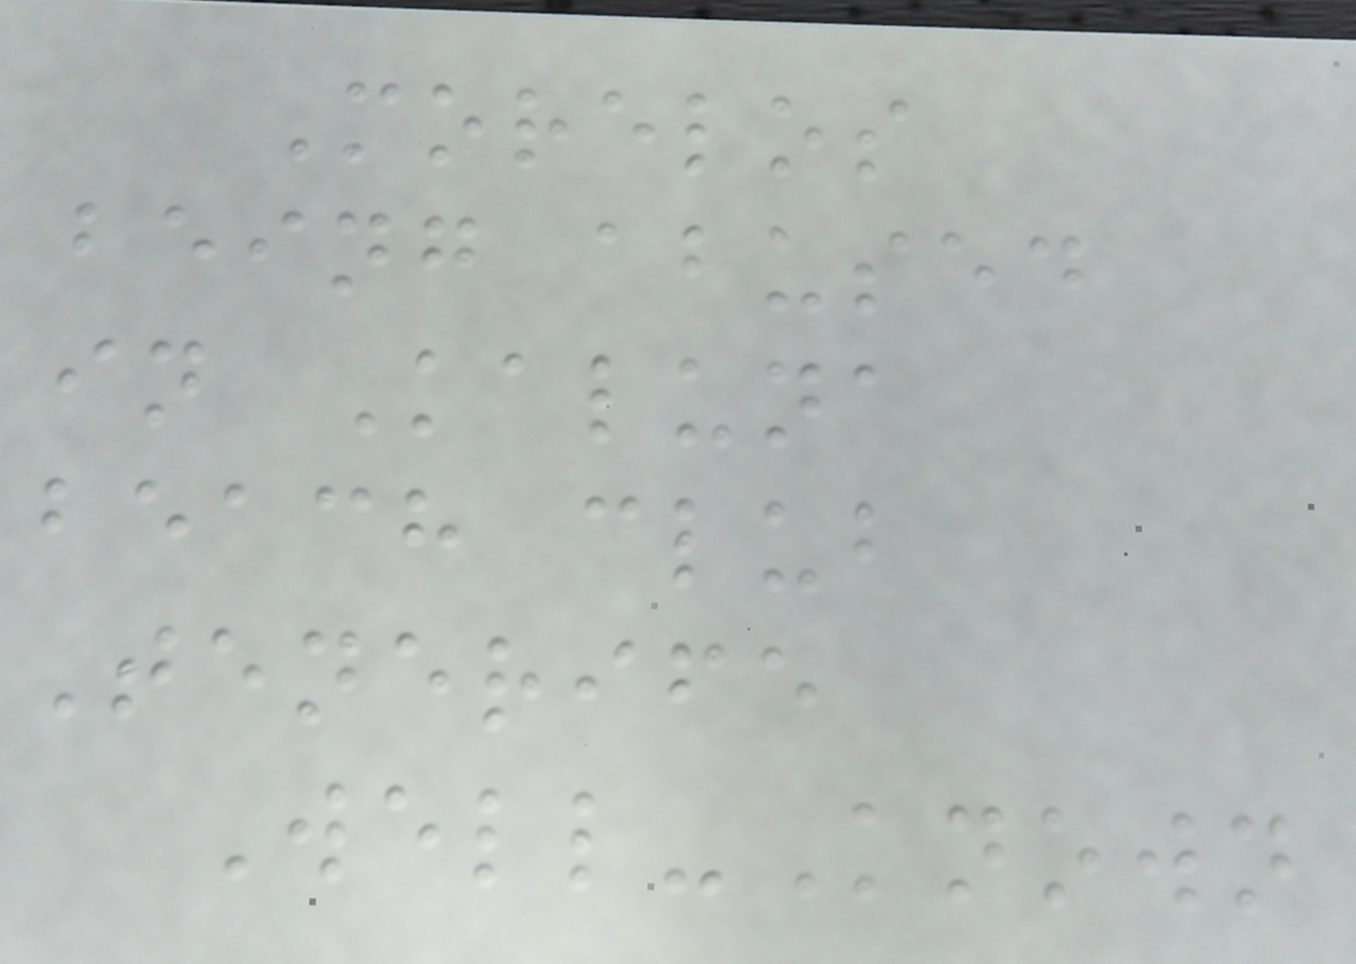Morelos
being abused
in Kaluna
beach club
Tenerife
Well-Known
